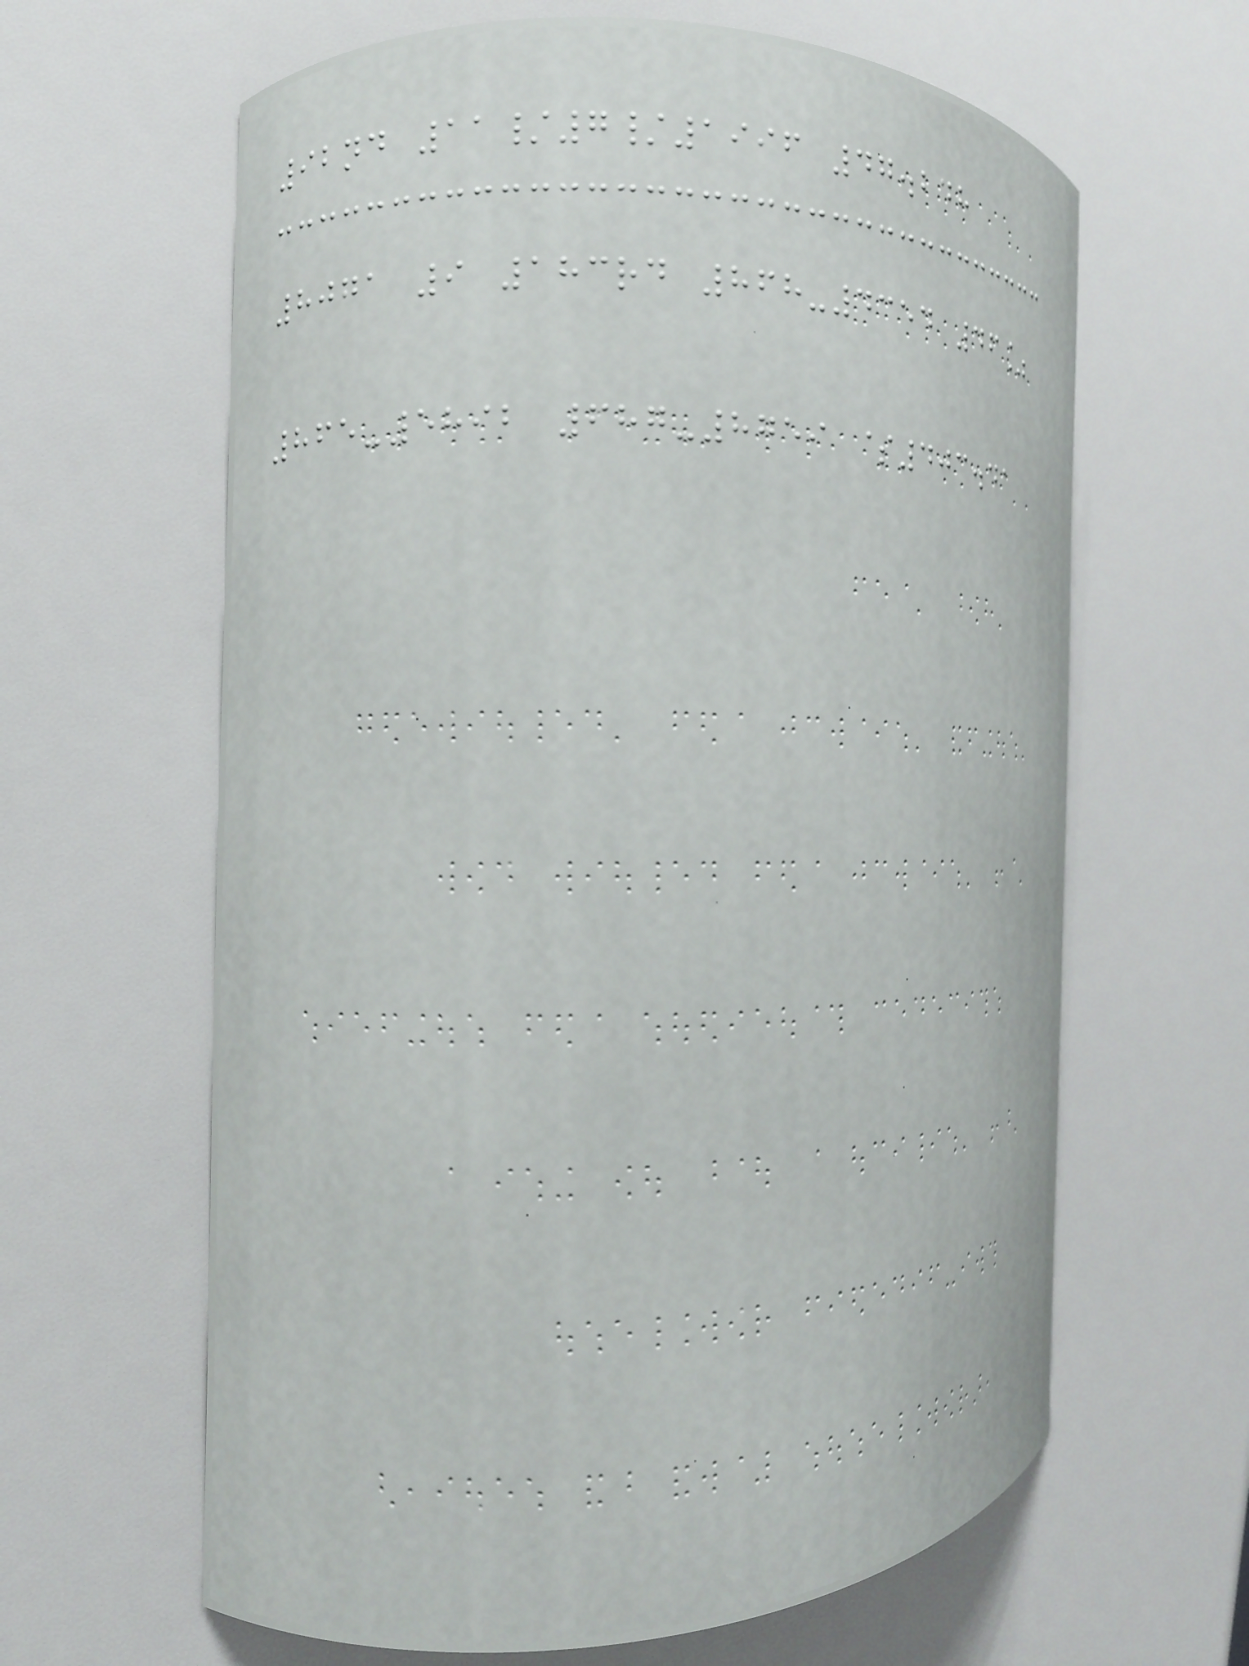92nd 11/7/1996 47.248
8071 9 183rd 868-4354 46%
865-5892 687-8759 $403.41
